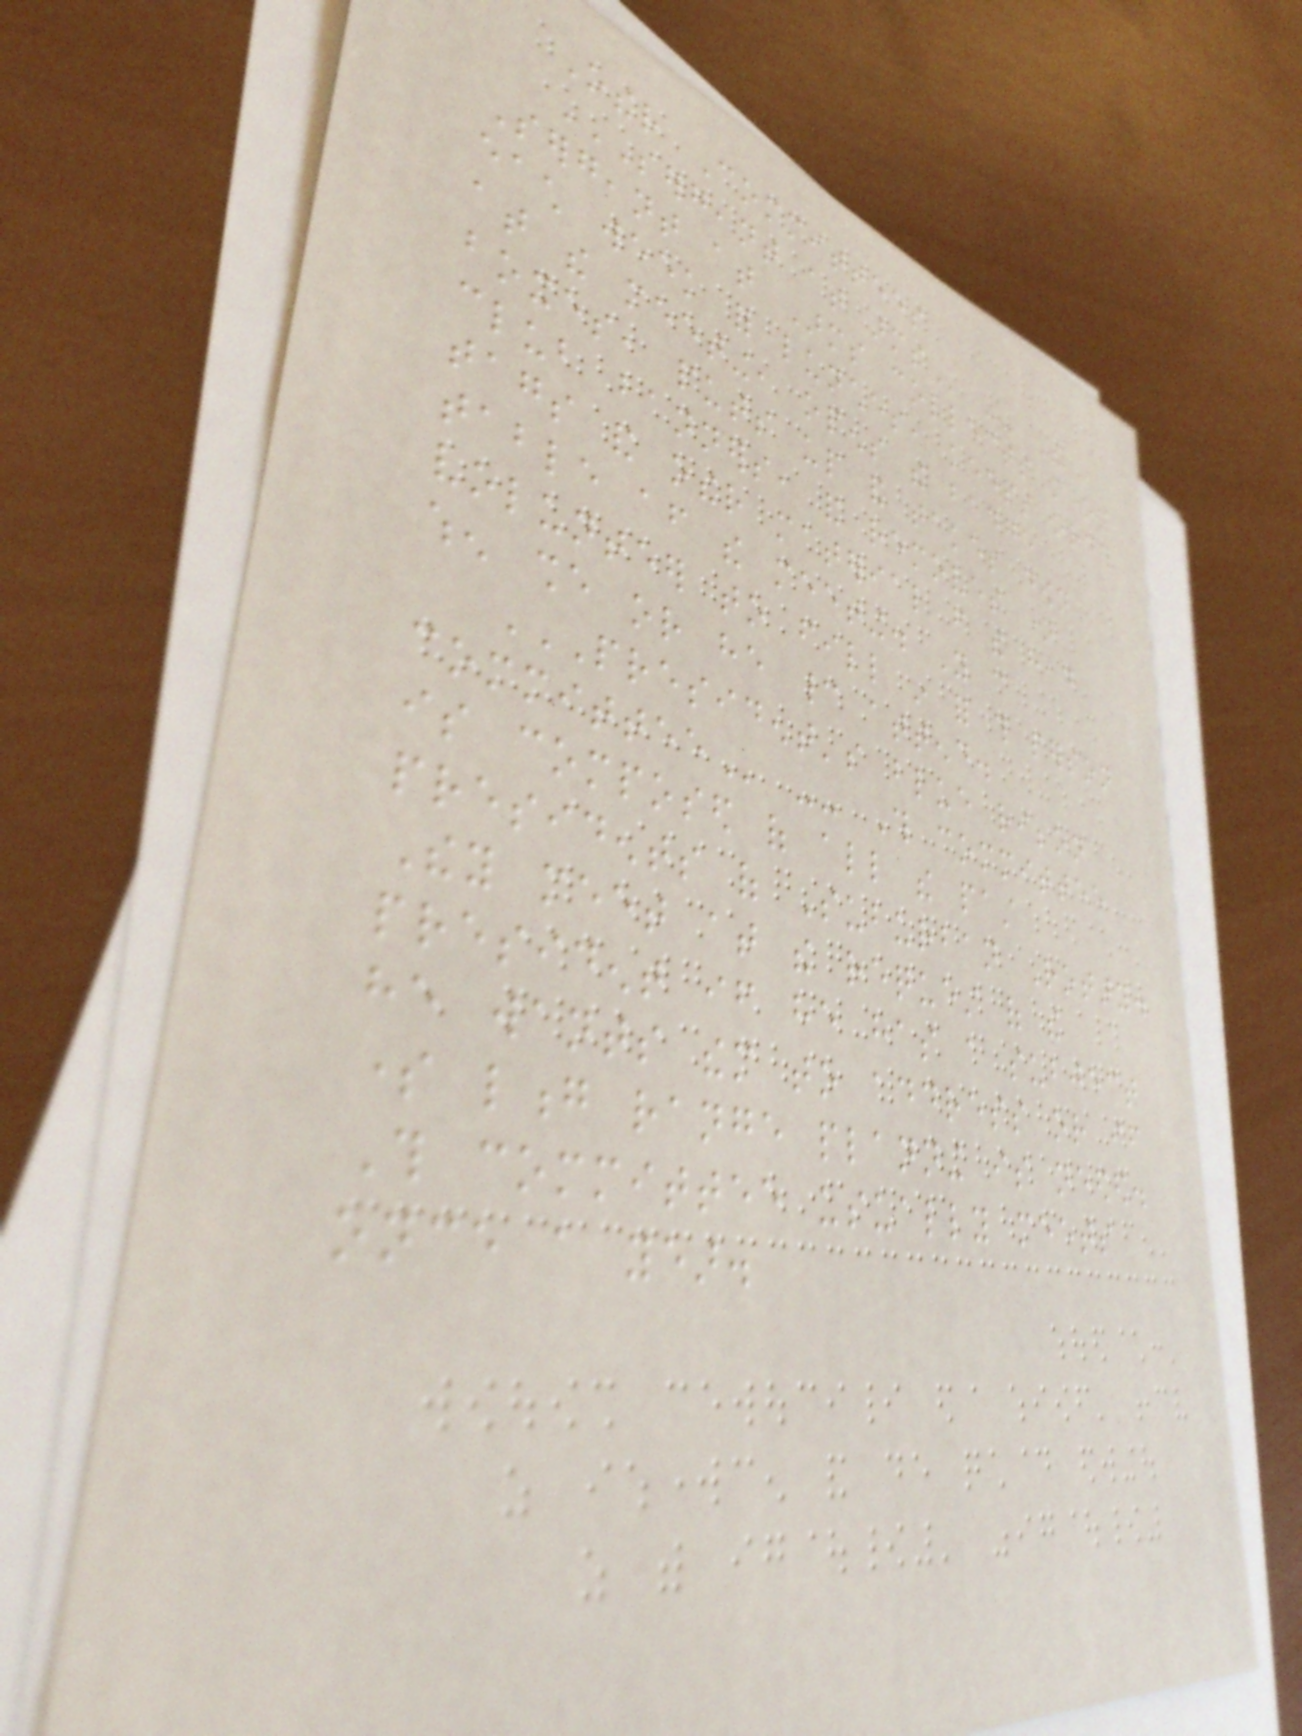Other Committees
SERGEANT AT ARMS -- The
Sergeant at Arms collects money
each week for lunches, keeps order
at the meeting, opens the badge
boxes, puts up and takes down
club banners, and removes name
tags and other material from the head
table after the meeting. You can
volunteer to fill in for this person
when she or he cannot attend.
PRESIDENT'S BLUE RIBBON
COMMITTEE -- This committee
is composed of all the past
presidents of Suburban Rotary.
They meet at the request of the
president if he has a subject
he wants them to address or if
some long range planning is needed.
This committee usually meets
once a year.
